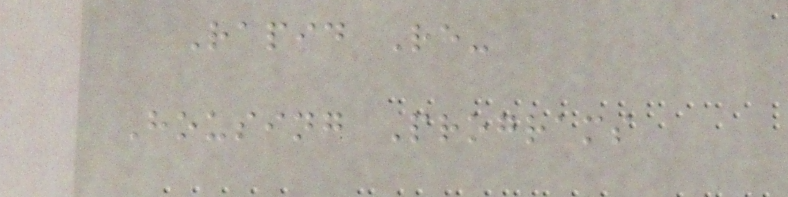Rapid Re-
Housing Programs
